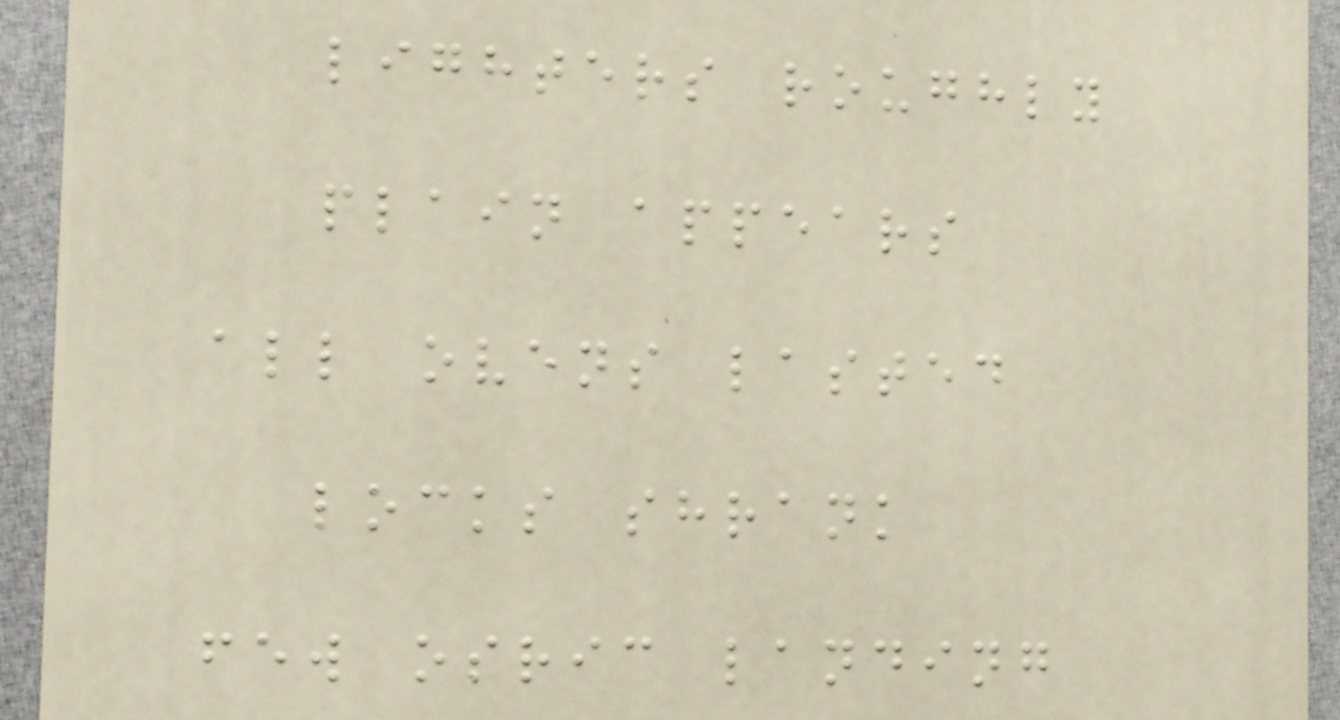lighters roughly
plain appears
all ovens lasted
locks shrank
few osric landing
